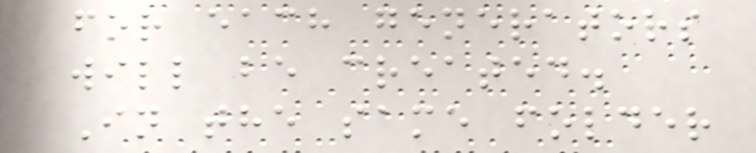for each generators
will be created.
In the same folder
